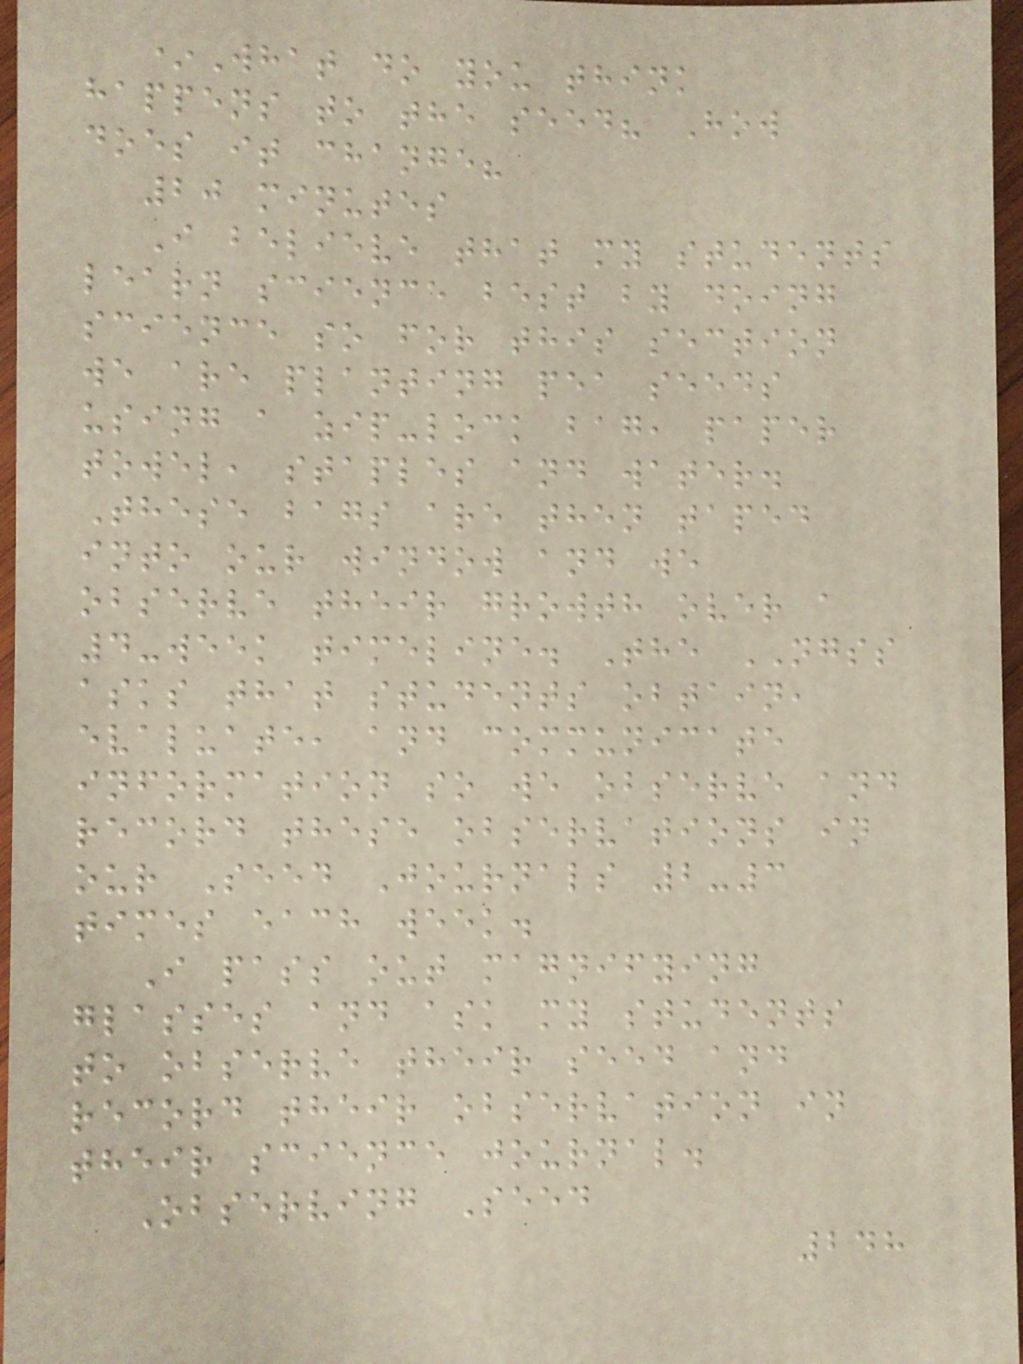*What do you think
happens to the seed? How
does it change?
20 minutes
I believe that my students
learn science best by doing
science so for this section
we are planting pea seeds
using a zip-lock bag, paper
towel, staples and water.
These bags are then taped
into our window and we
observe their growth over a
4-week timeline. The NGSS
asks that students obtain,
evaluate, and communicate
information so we observe and
record these observations in
our Seed Journals 2-3
times each week.
I pass out magnifying
glasses and ask my students
to observe their seed and
record their observation in
their science journal.
Observing Seed
248
